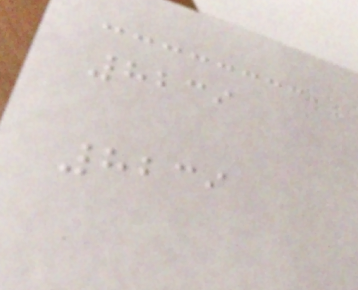8239
8239
